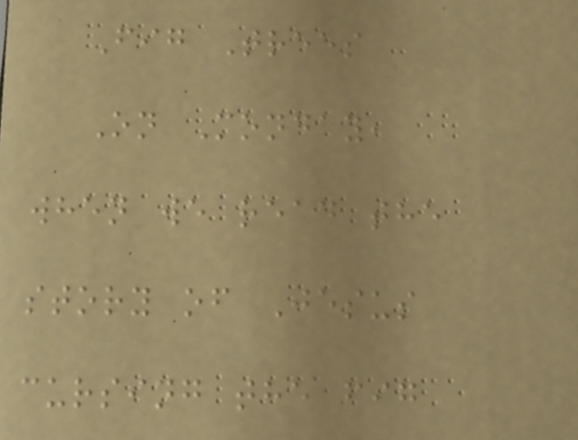Fig Trees
On Monday,
when we read the
story of Jesus
cursing the fig
